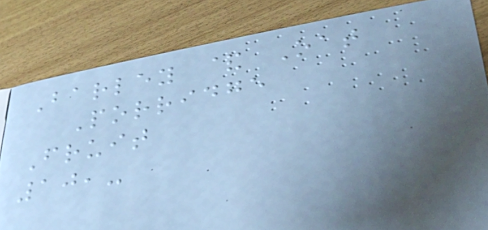Barley & Oat
Porridge
Fruit
10,-
